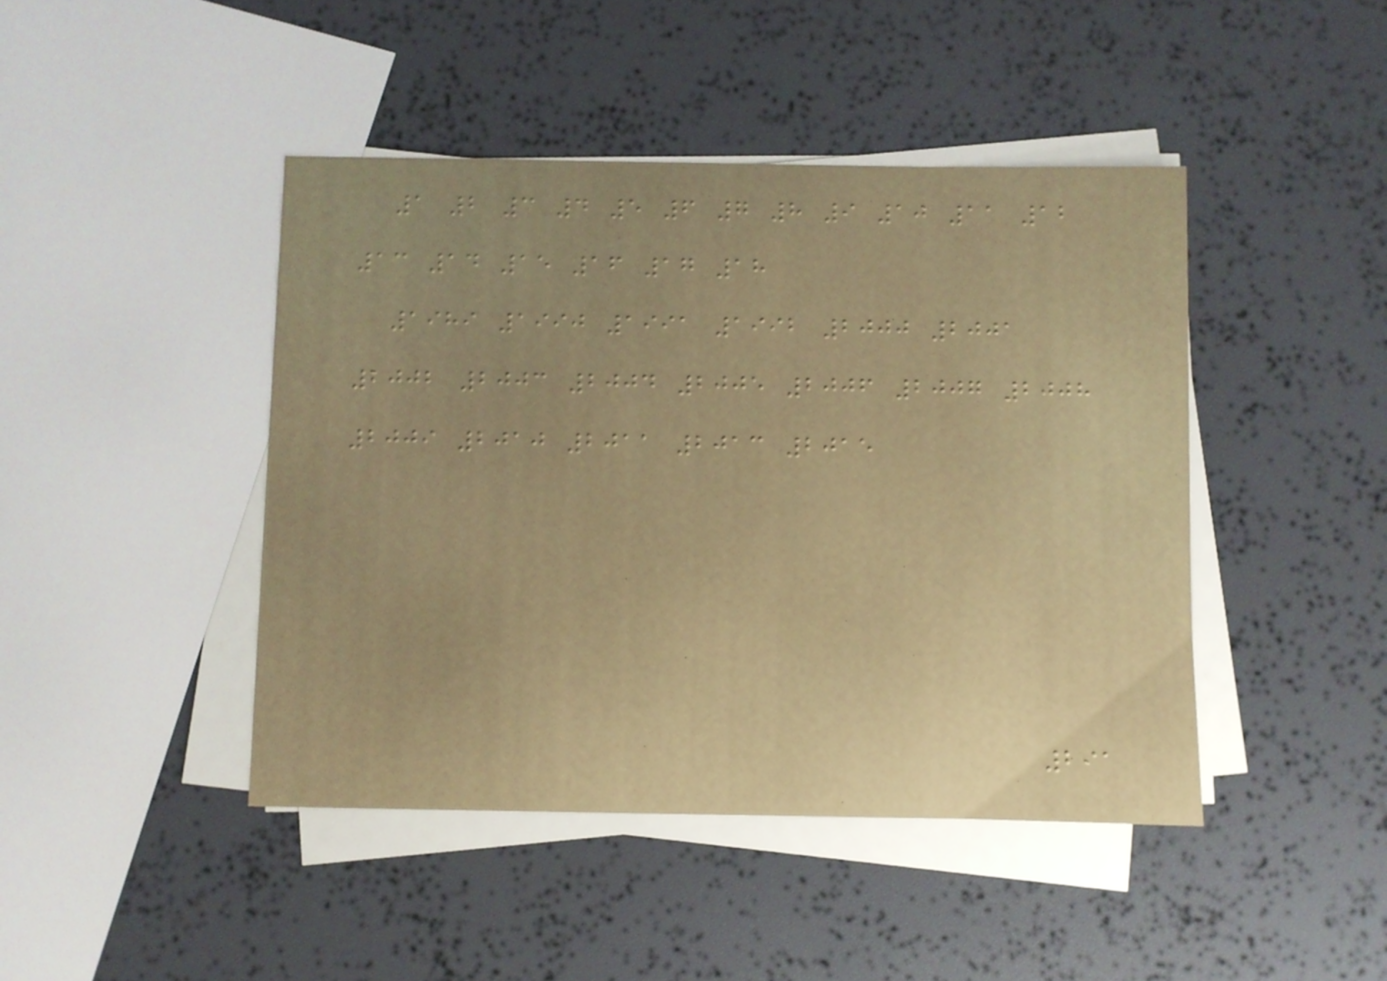1 2 3 4 5 6 7 8 9 10 11 12
13 14 15 16 17 18
1989 1990 1991 1992 2000 2001
2002 2003 2004 2005 2006 2007 2008
2009 2010 2011 2013 2015
291
